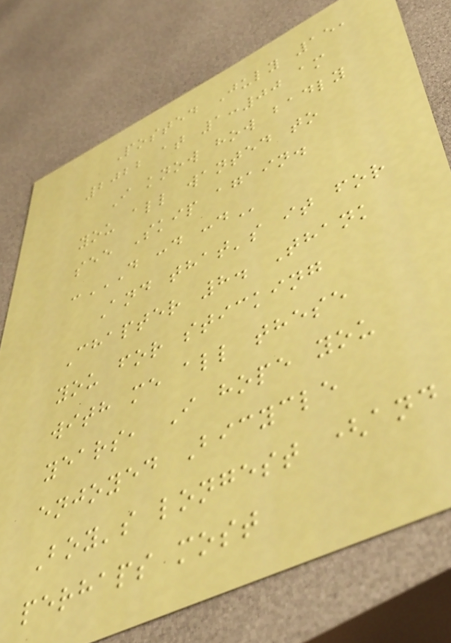Posted July 15,
2022 at 1:00 am
I know how badly
you all wanted to
see Skip again.
:D :D :D
And that's it for
Chapter 8. Thank
you for sticking
with me all these
years, I hope you
enjoyed Bicycle
Boy's longest (and
perhaps most
